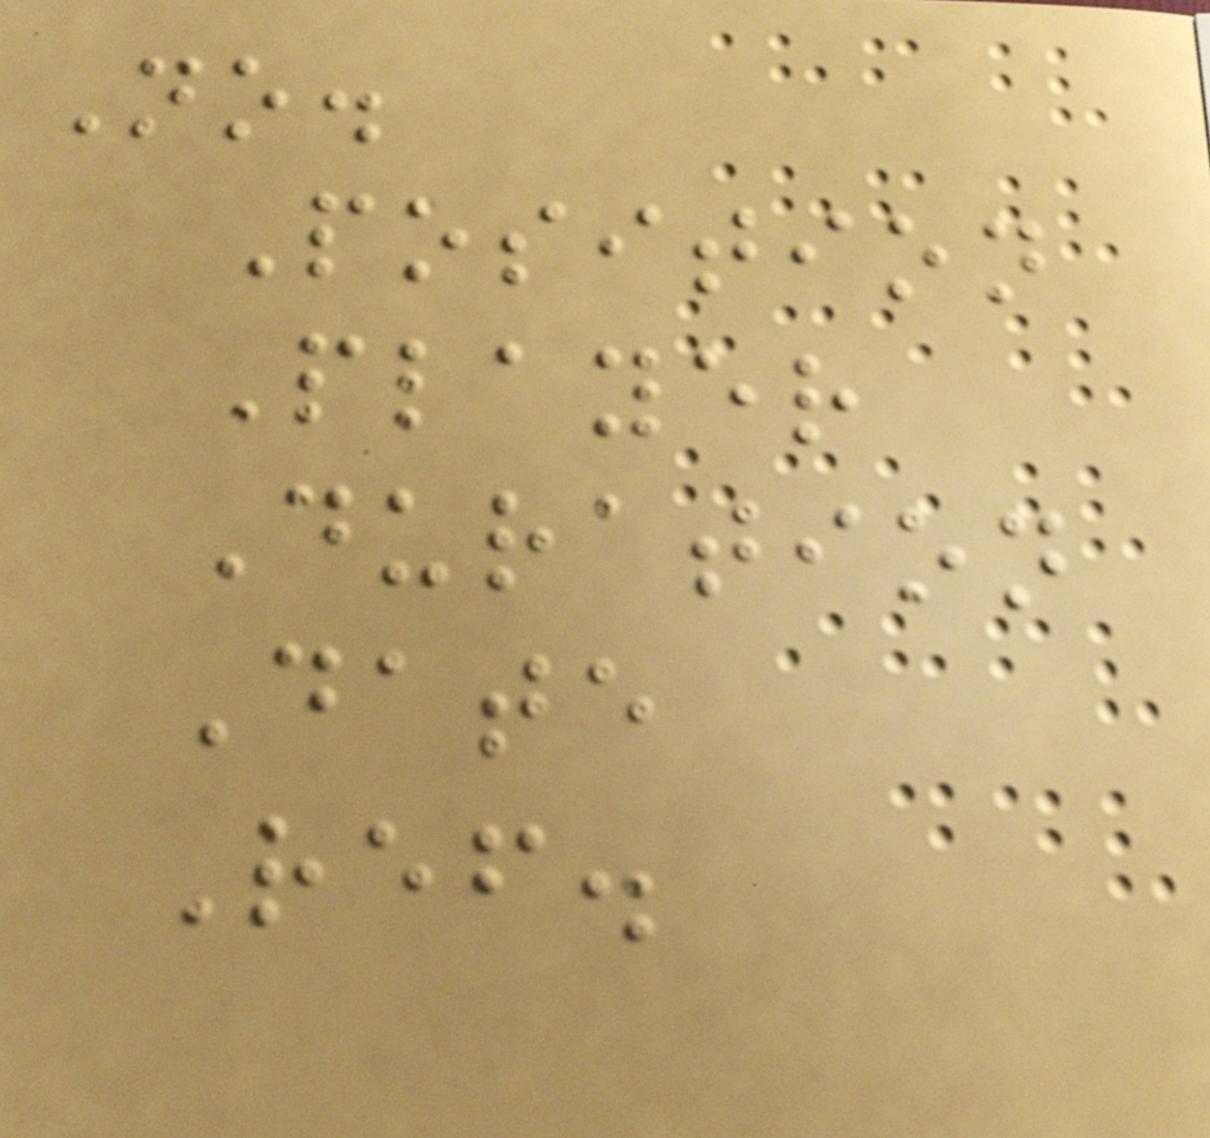No.
Position
Player
Duration
Date
Ref.
